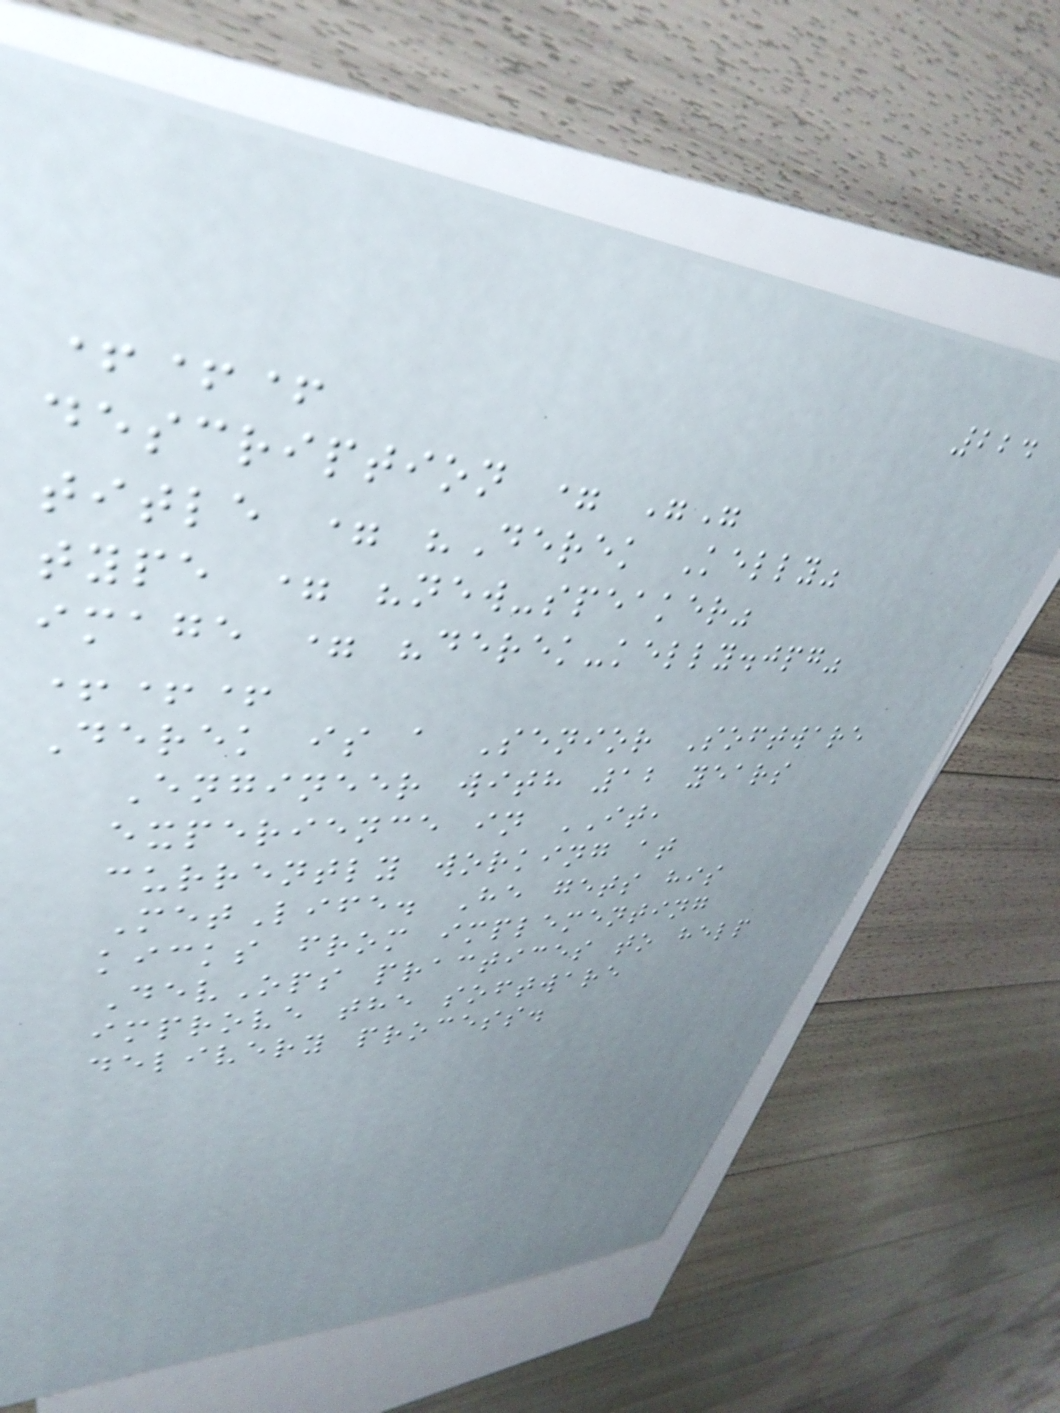224
+++
description = ""
title = "Derek Kelly"
type = "new-speaker"
image = "derek-kelly.jpg"
+++
Derek is a Senior Software
Engineer with 12 years
experience in IT,
currently working at
MetLife. He gets his
kicks from implementing
DevOps practices to help
improve the software
delivery process.
